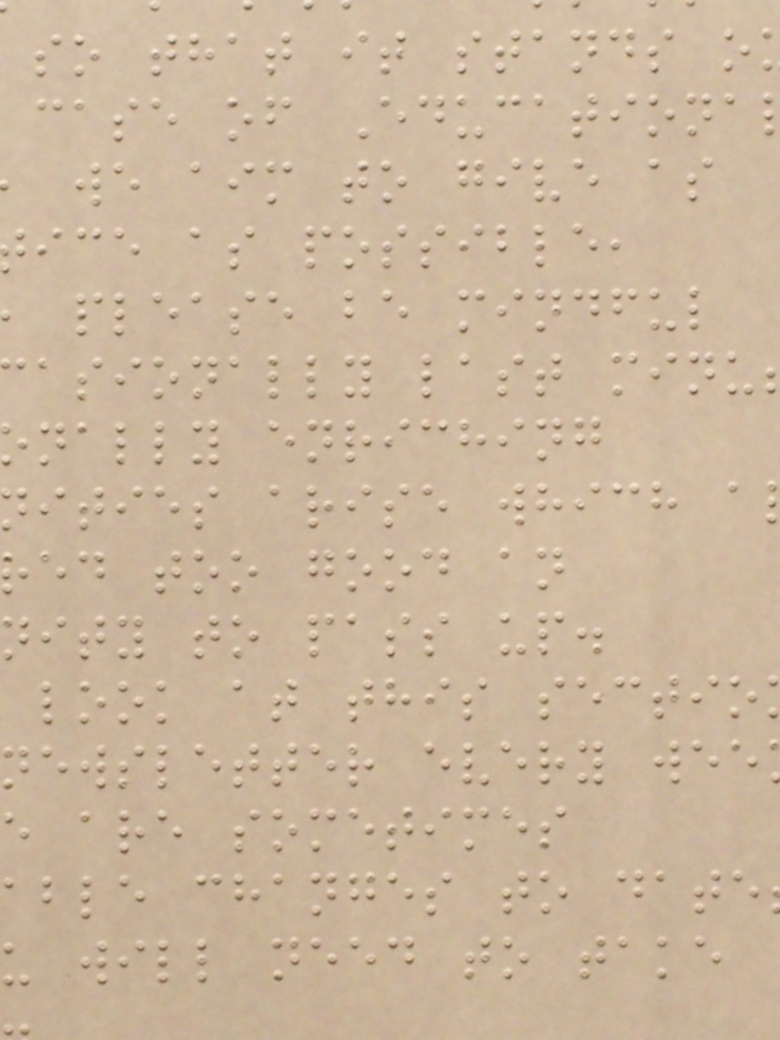so that it stands o
case of Educationa
we aim to give as
ice as possible,
please be mindful
asionally last minu
nally enriching
ities arise which a
ed too good an
nity to pass up.
look at this sectio
newsletter every wee
e are sometimes
able changes to date
u will need to take
